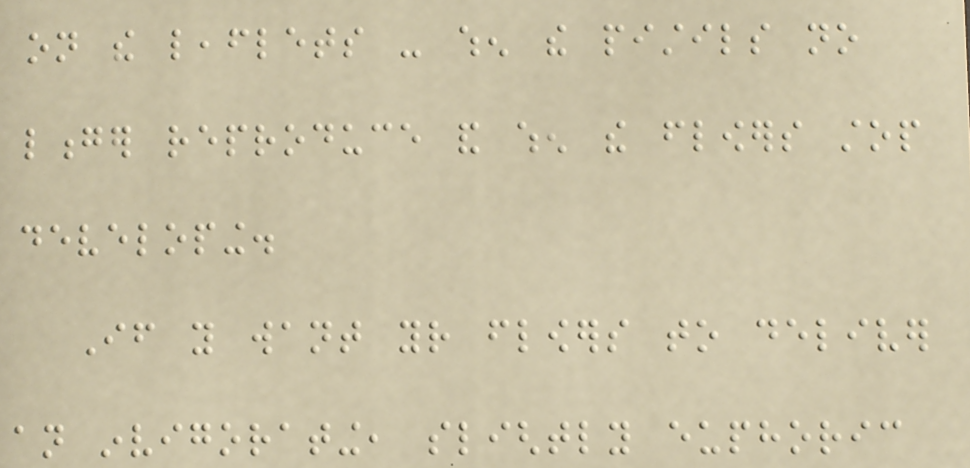on the leaflets - when the pistils no
longer reproduce and when the flowers stop
developing.
If you want your flowers to deliver
an invigorating, slightly euphoric
